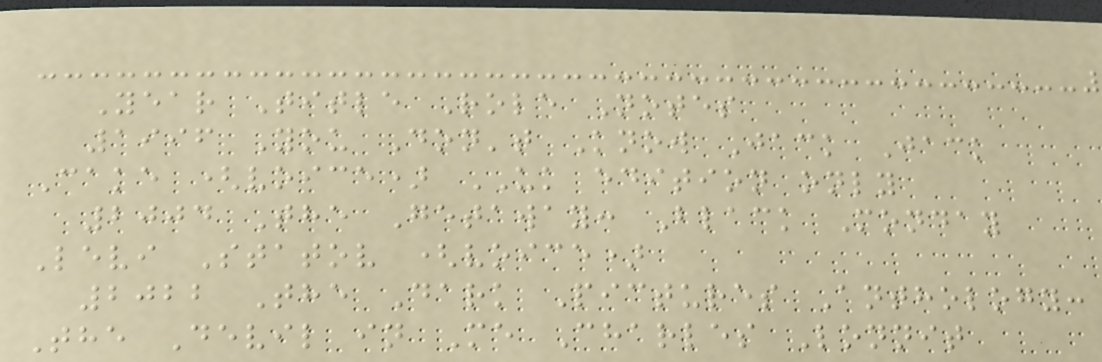Year Title Role Notes
1996 You Don't Know Jack Jack
Cake (voice) UK edition only
2004 The Getaway: Black Monday
Levi Statov (voice)
2022 The Dark Pictures Anthology:
The Devil in Me Charles Lonnit
